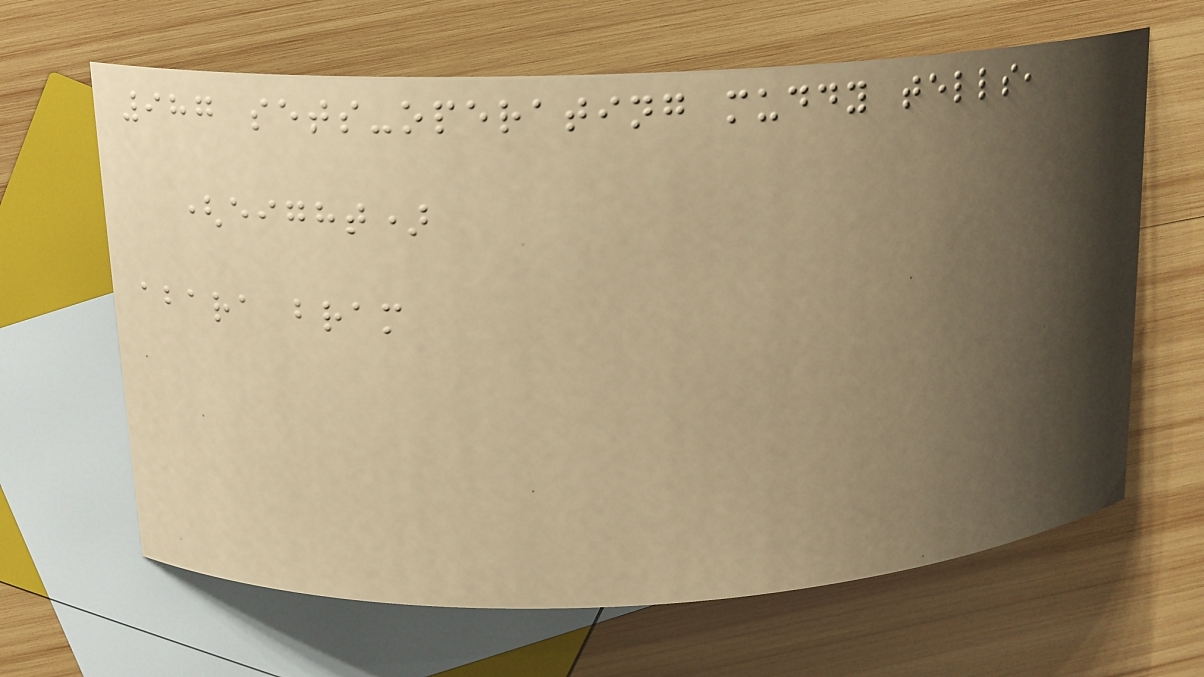987 sets-operating muddy tells,
(eight)
abara bram
